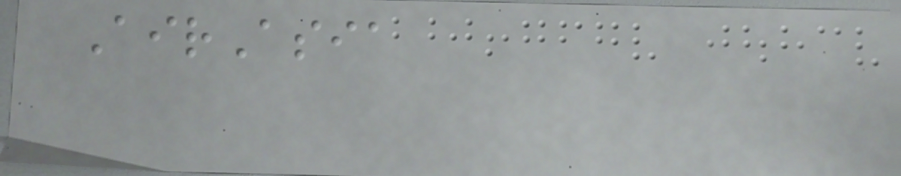AirAsia
